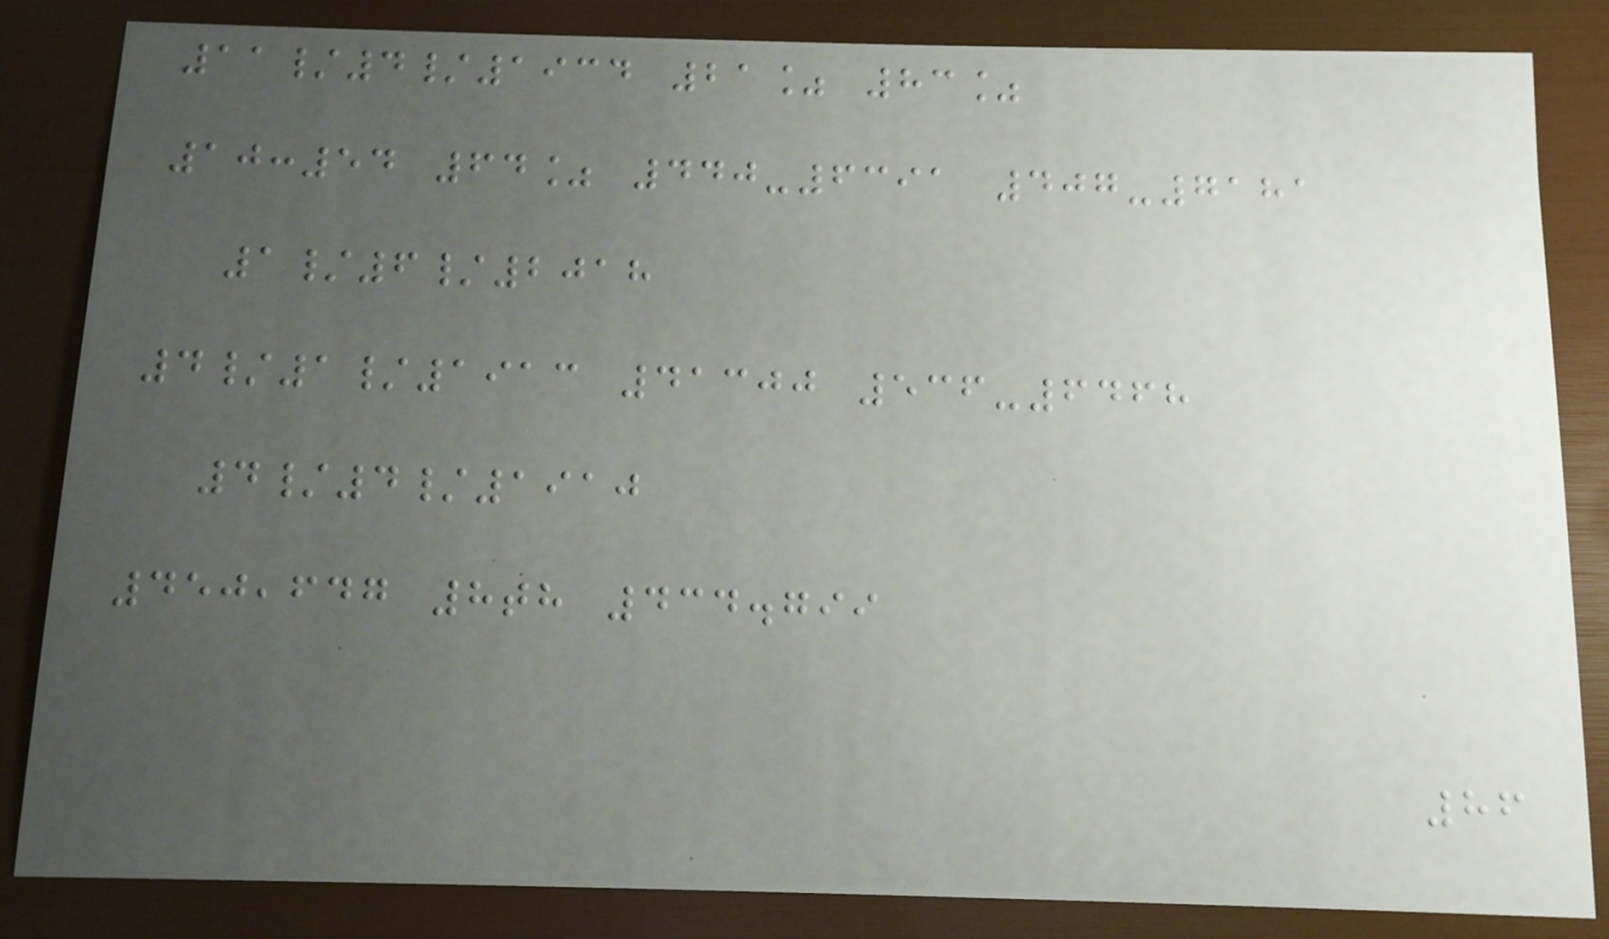11/4/1934 21% 83%
10:54 64% 440-6391 407-7181
1/6/2018
4/1/1913 41300 536-6468
4/4/1910
450,647 8th 434.799
86
